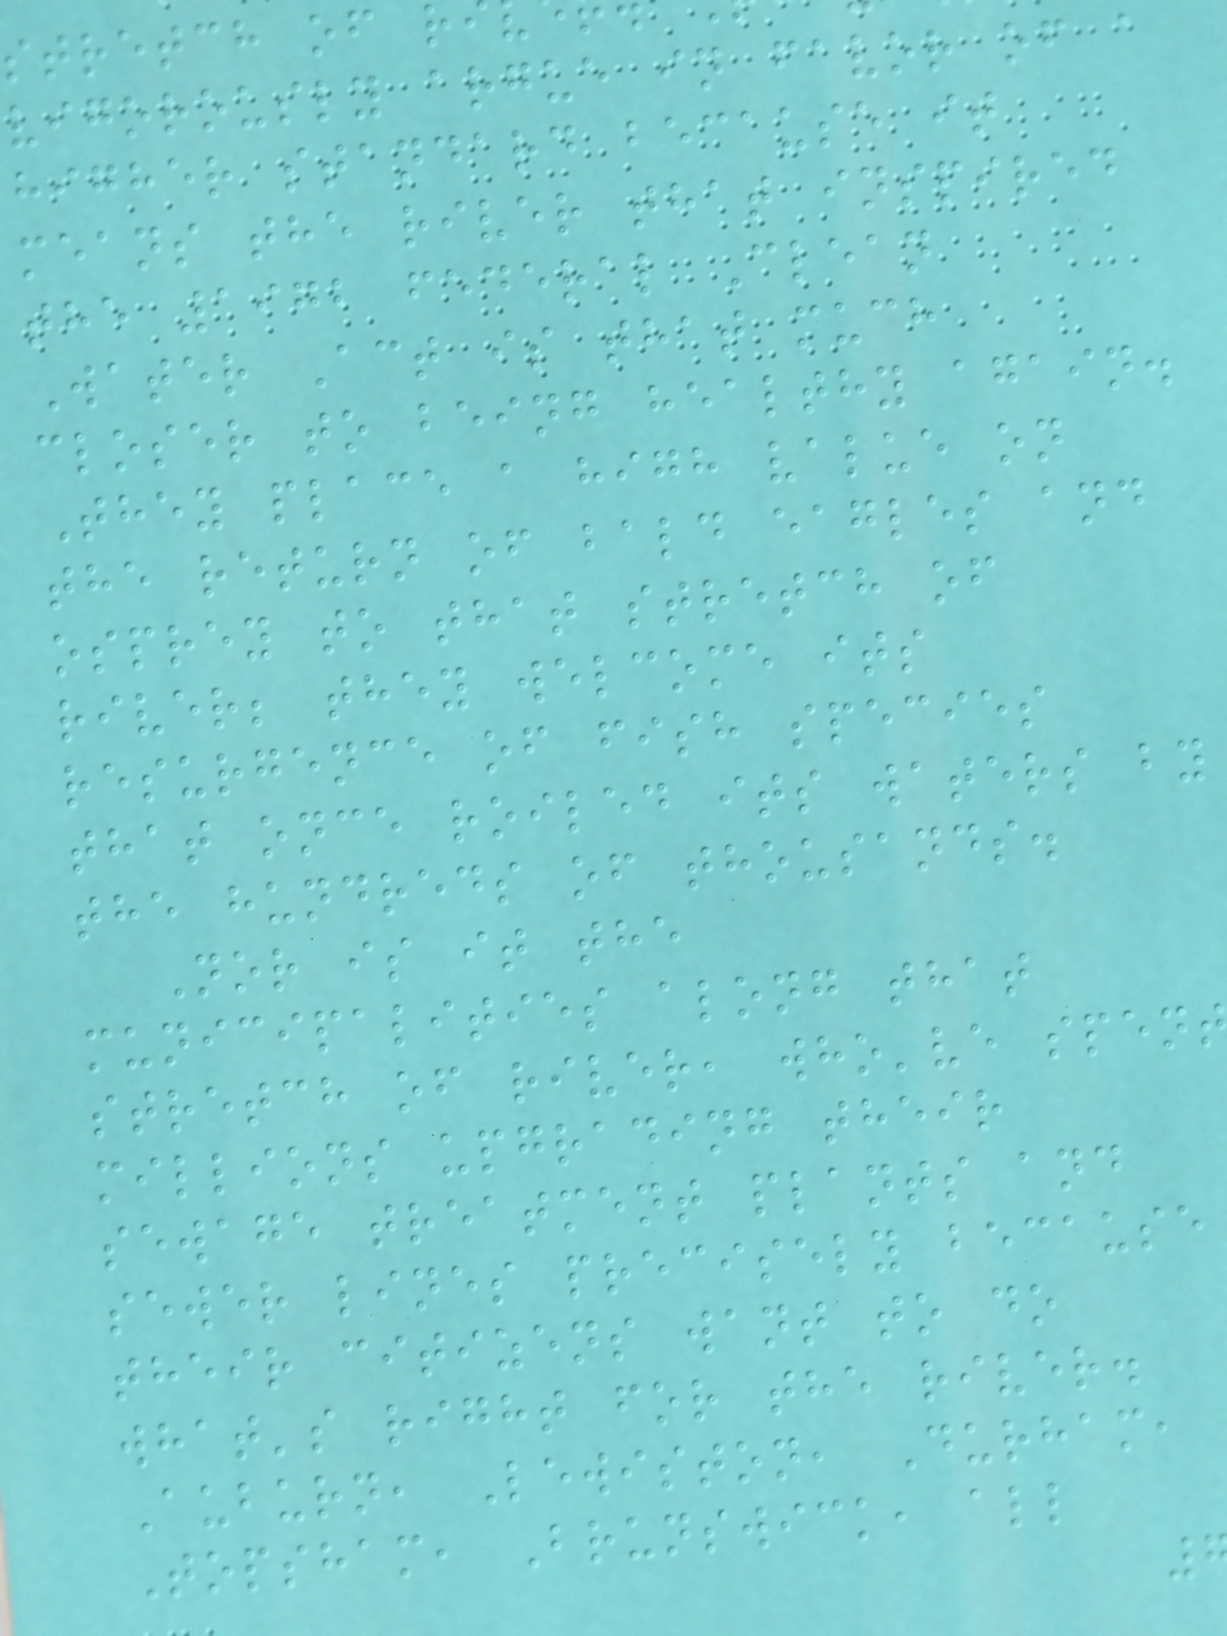stretch of r
vigorously argue in favor of a
higher standard because it
means the river that inspired
the 1972 federal Clean
Water Act is that much
closer to being healthy again.
They place a high value on
the return of bald eagles and
osprey to that stretch of
river; they welcome its
resurgence of fish species
that once roiled its waters by
the hundreds of thousands.
Nor is it the
municipalities along that
stretch of river, who've spen
millions upgrading their
sewage treatment plants and
sewer lines precisely because
their citizens want to do
what's right for the river.
Auburn, Lewiston, Durham,
Topsham, Brunswick, all
